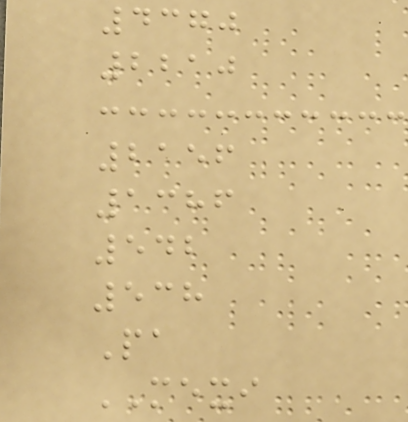4370
2210
2156
1386
542
538
Pa
MEXI
